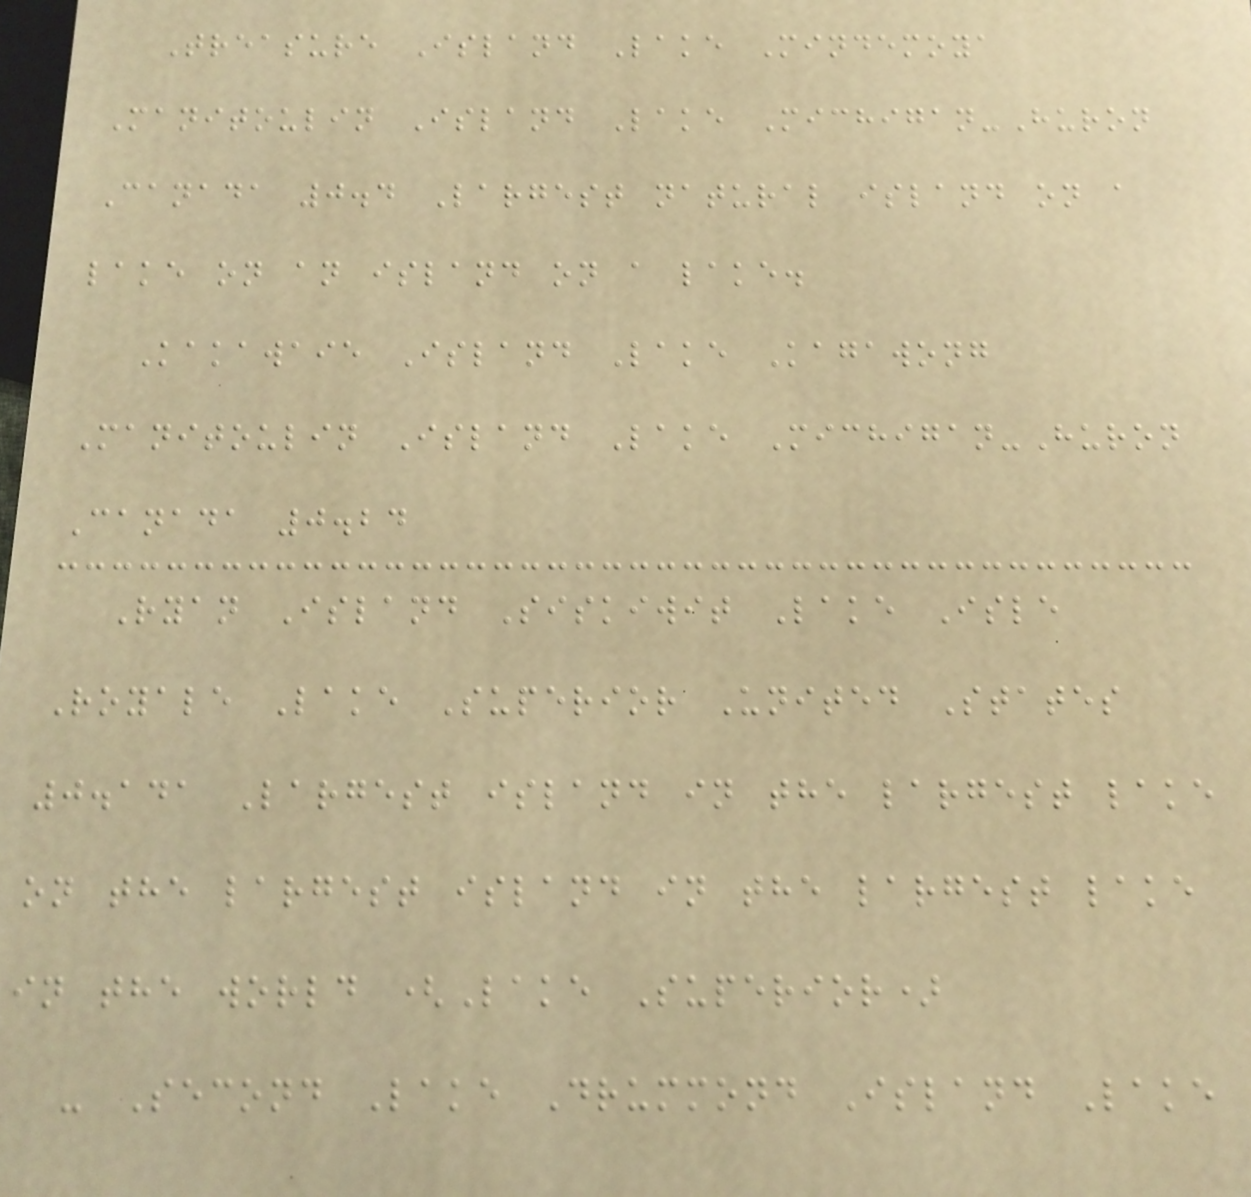Treasure Island Lake Mindemoya
Manitoulin Island Lake Michigan-Huron
Canada 0.4 Largest natural island on a
lake on an island on a lake.
Kakawaie Island Lake Kagawong
Manitoulin Island Lake Michigan-Huron
Canada 0.24
Ryan Island Siskiwit Lake Isle
Royale Lake Superior United States
0.141 Largest island in the largest lake
on the largest island in the largest lake
in the world (Lake Superior)
- Second Lake Drummond Island Lake
